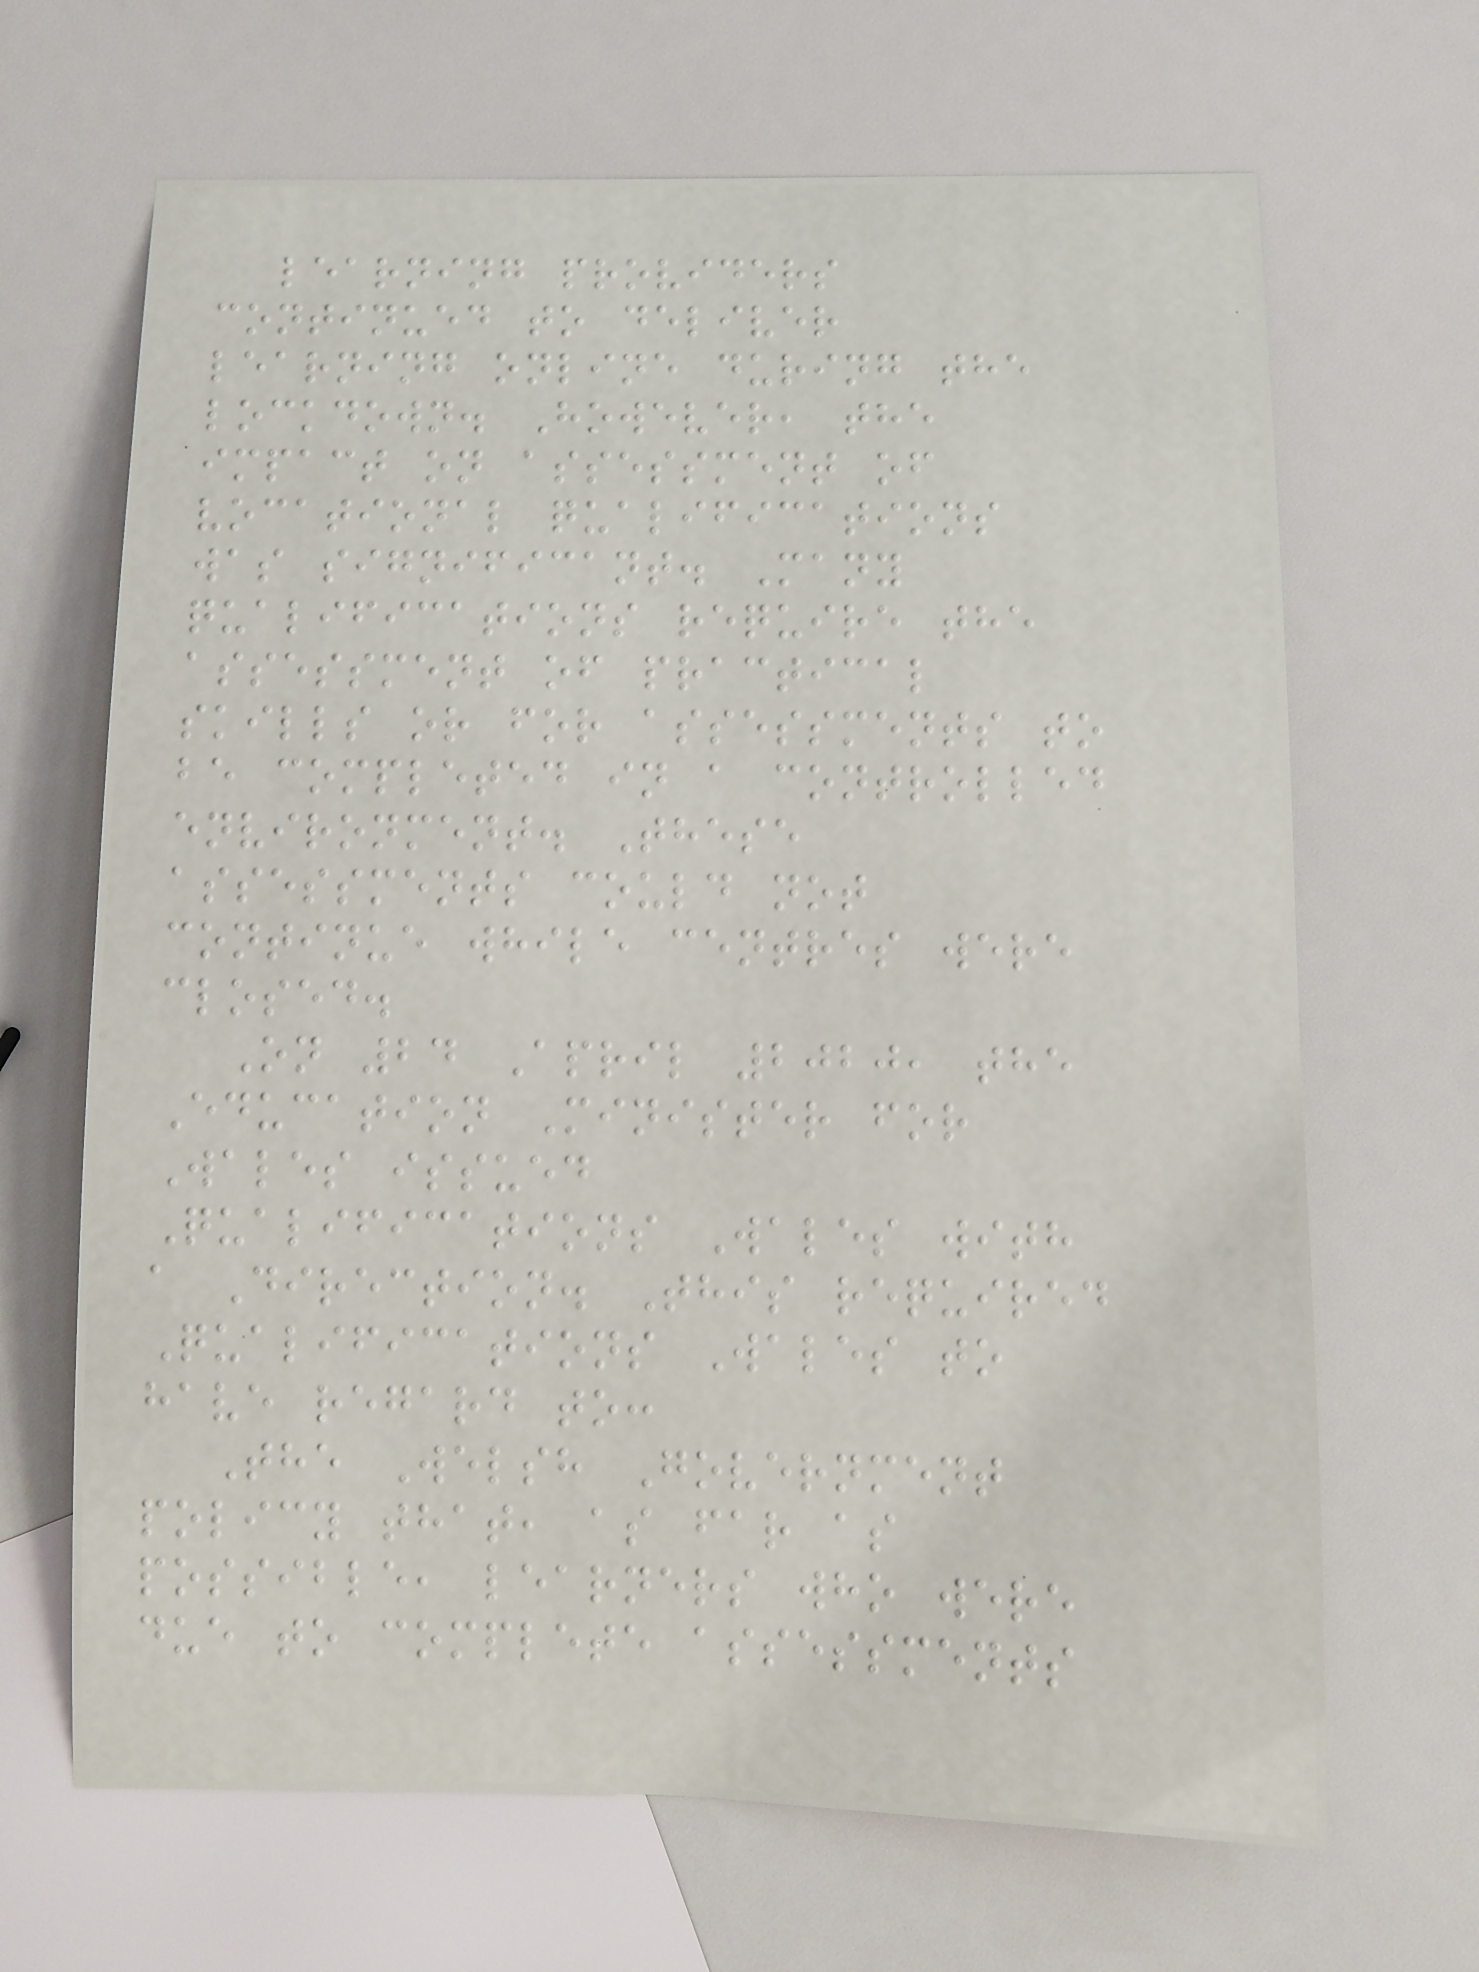learning providers
continued to deliver
learning online during the
lockdown. However, the
impact on assessment of
vocational qualifications
was significant. Many
qualifications require the
assessment of practical
skills or for assessments to
be completed in a controlled
environment. These
assessments could not
continue while centres were
closed.
On 24 April 2020, the
Education Minister for
Wales issued
Qualifications Wales with
a Direction. This required
Qualifications Wales to
have regard to:
The Welsh Government
policy that, as far as
possible, learners who were
due to complete assessments
